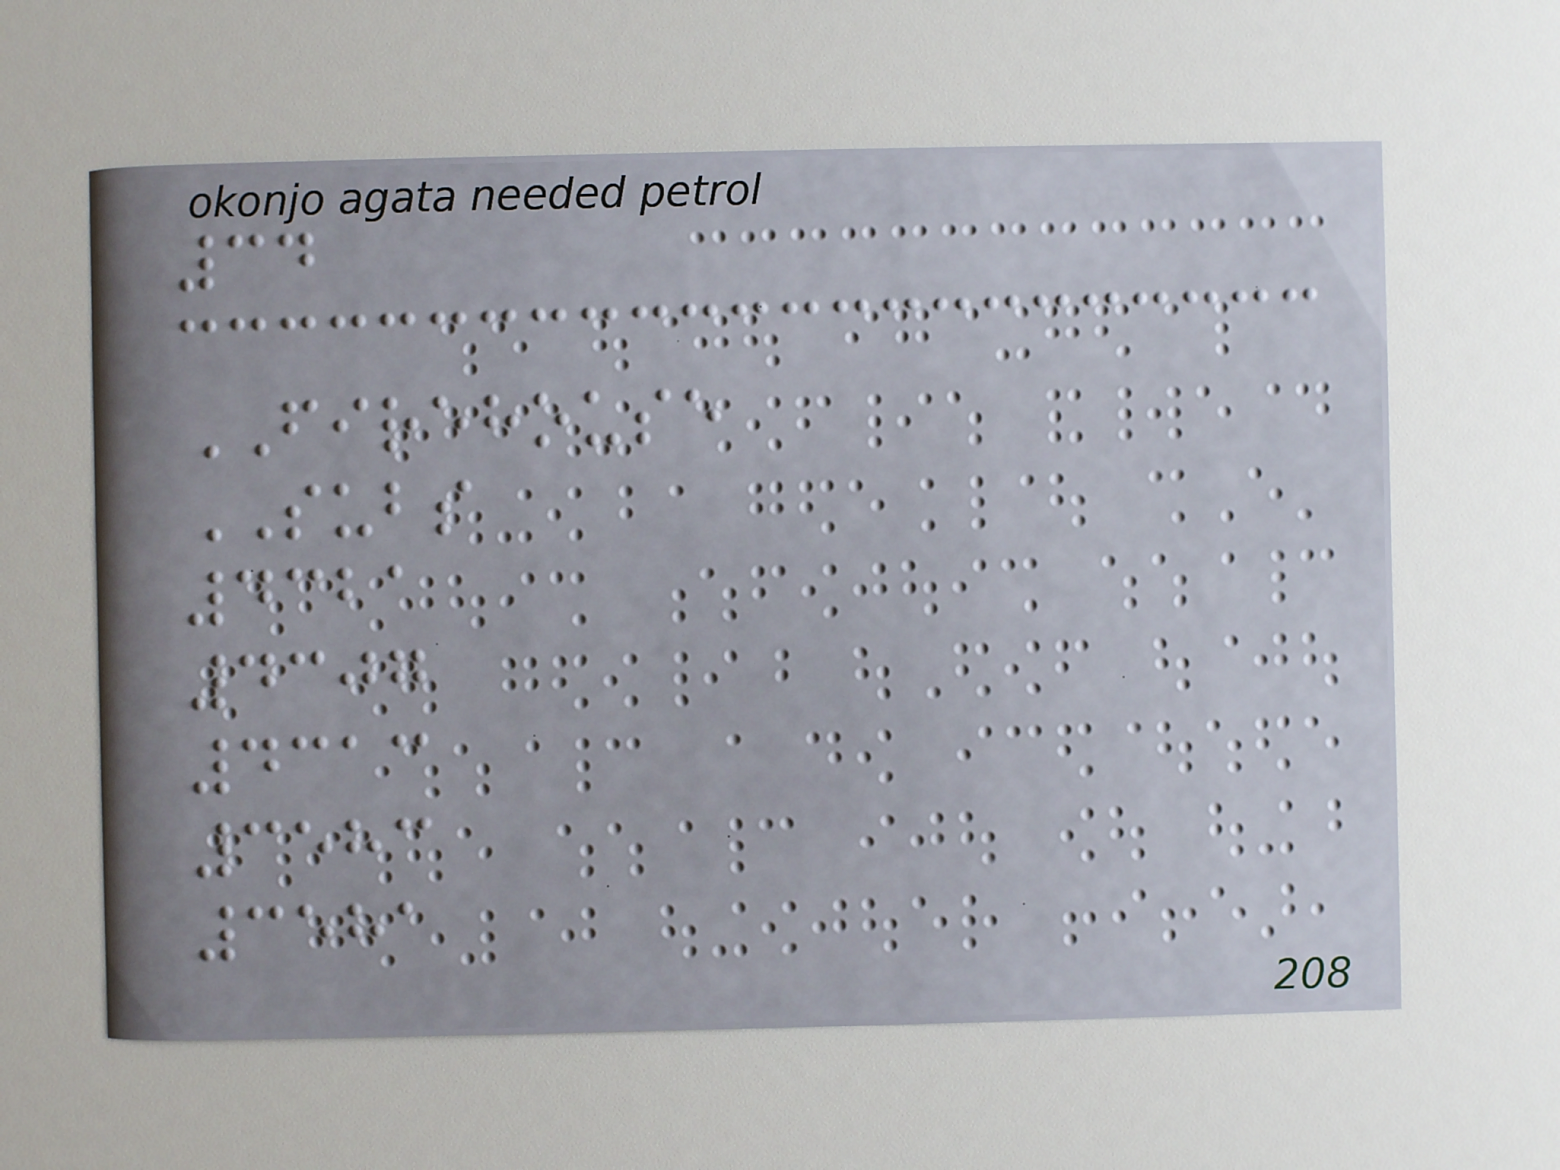34
FIREHOUSE
SUBS
4321
4307
4313
3583
3581
